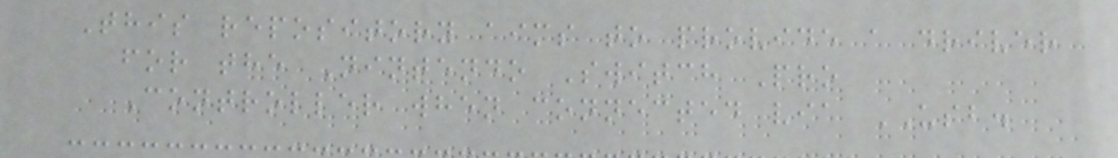This repository aims to provide a driver
for the Nintendo Switch Pro
Controller when connected via USB.
